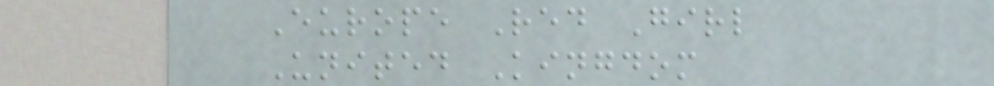Europe Red Girl
United Kingdom
